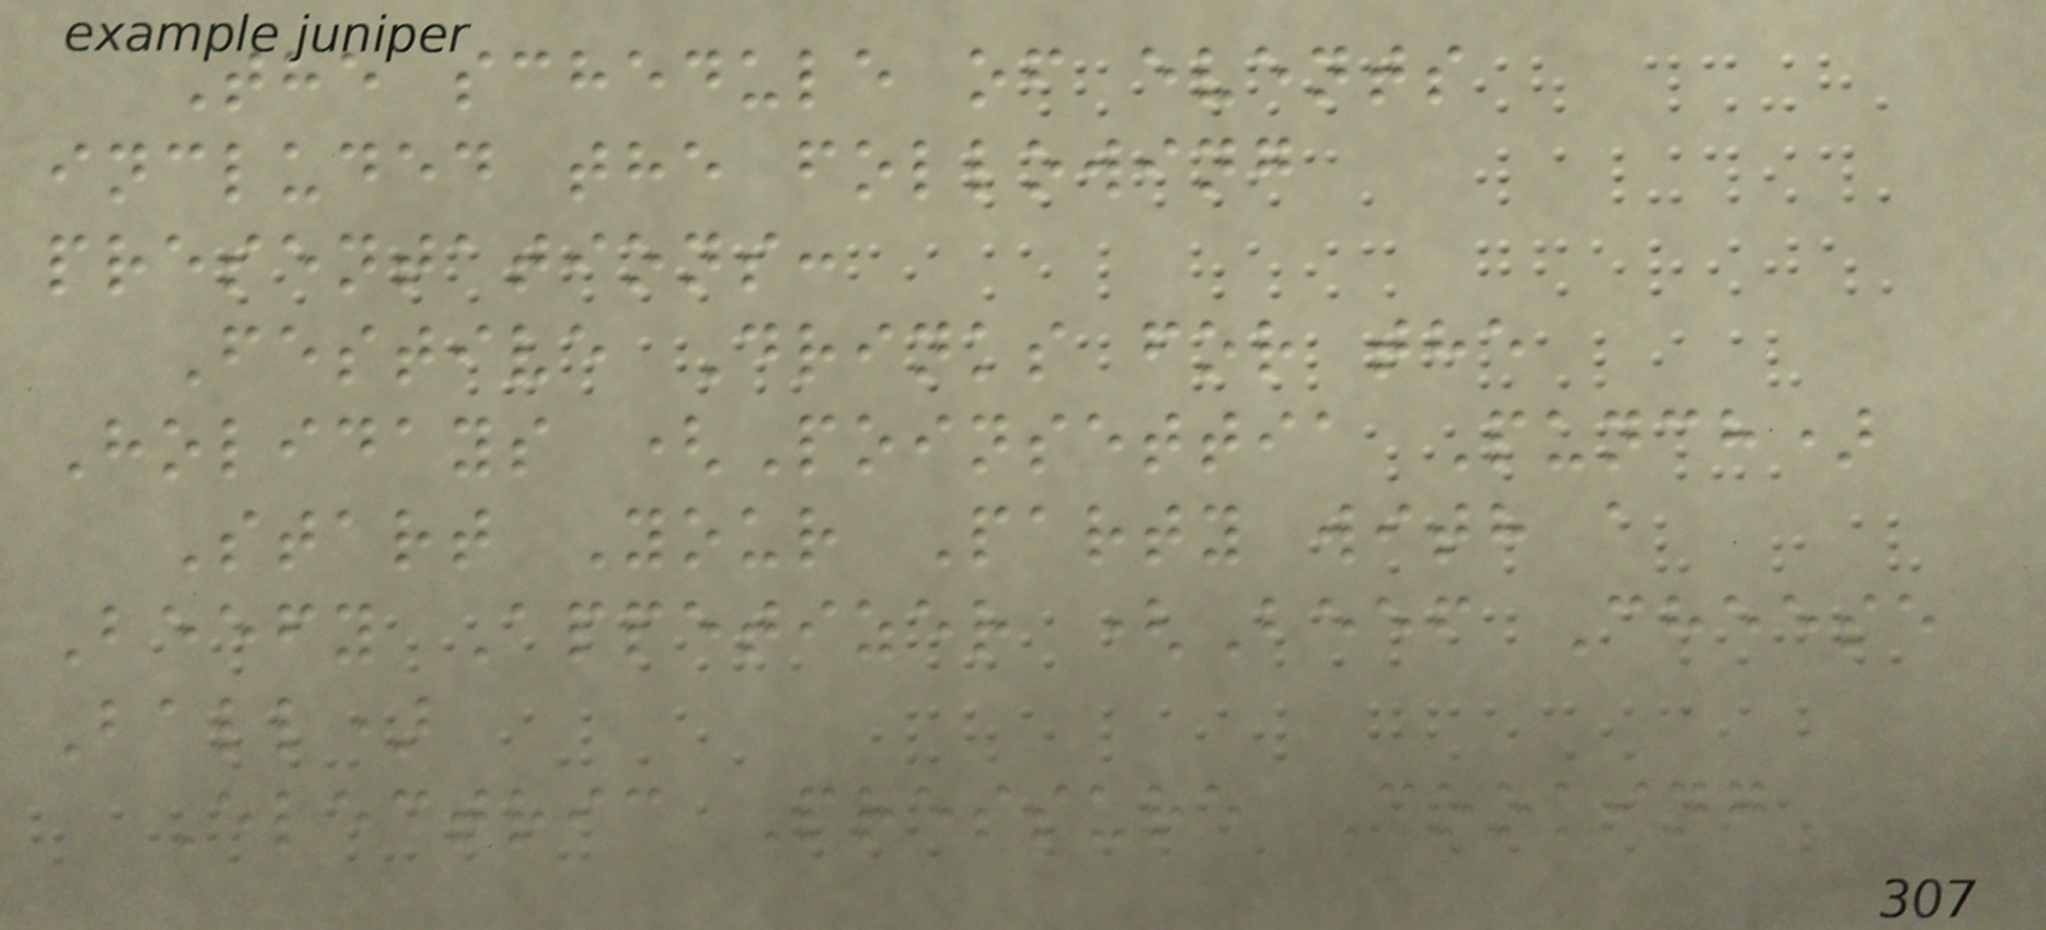The schedule of events
included the following
presentations:
Festive Drinks for the
Holidays (Poinsettia Punch)
Start Your Party with a
Beefy Appetizer (Beef Cheese
Ball)
Electric Pressure Cooking
